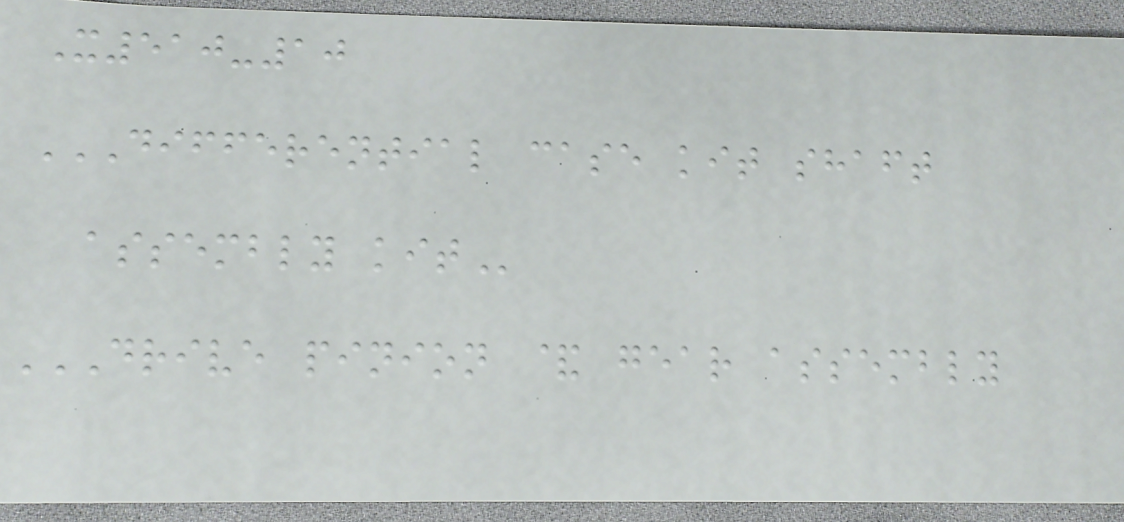X510-10
DIFFERENTIAL CASE KIT SHAFT
ASSEMBLY KIT
DRIVE PINION & GEAR ASSEMBLY
